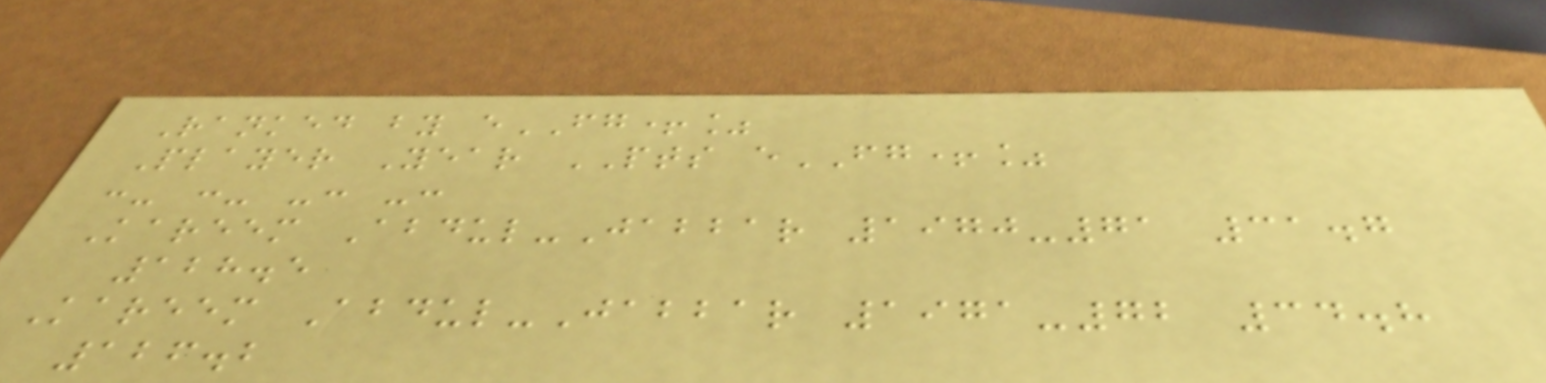Ranked by eFG+%
Player Year PTS eFG+%
:- :- -: -:
Kareem Abdul-Jabbar 1970-71 31.7
128.5
Kareem Abdul-Jabbar 1971-72 34.8
126.2
